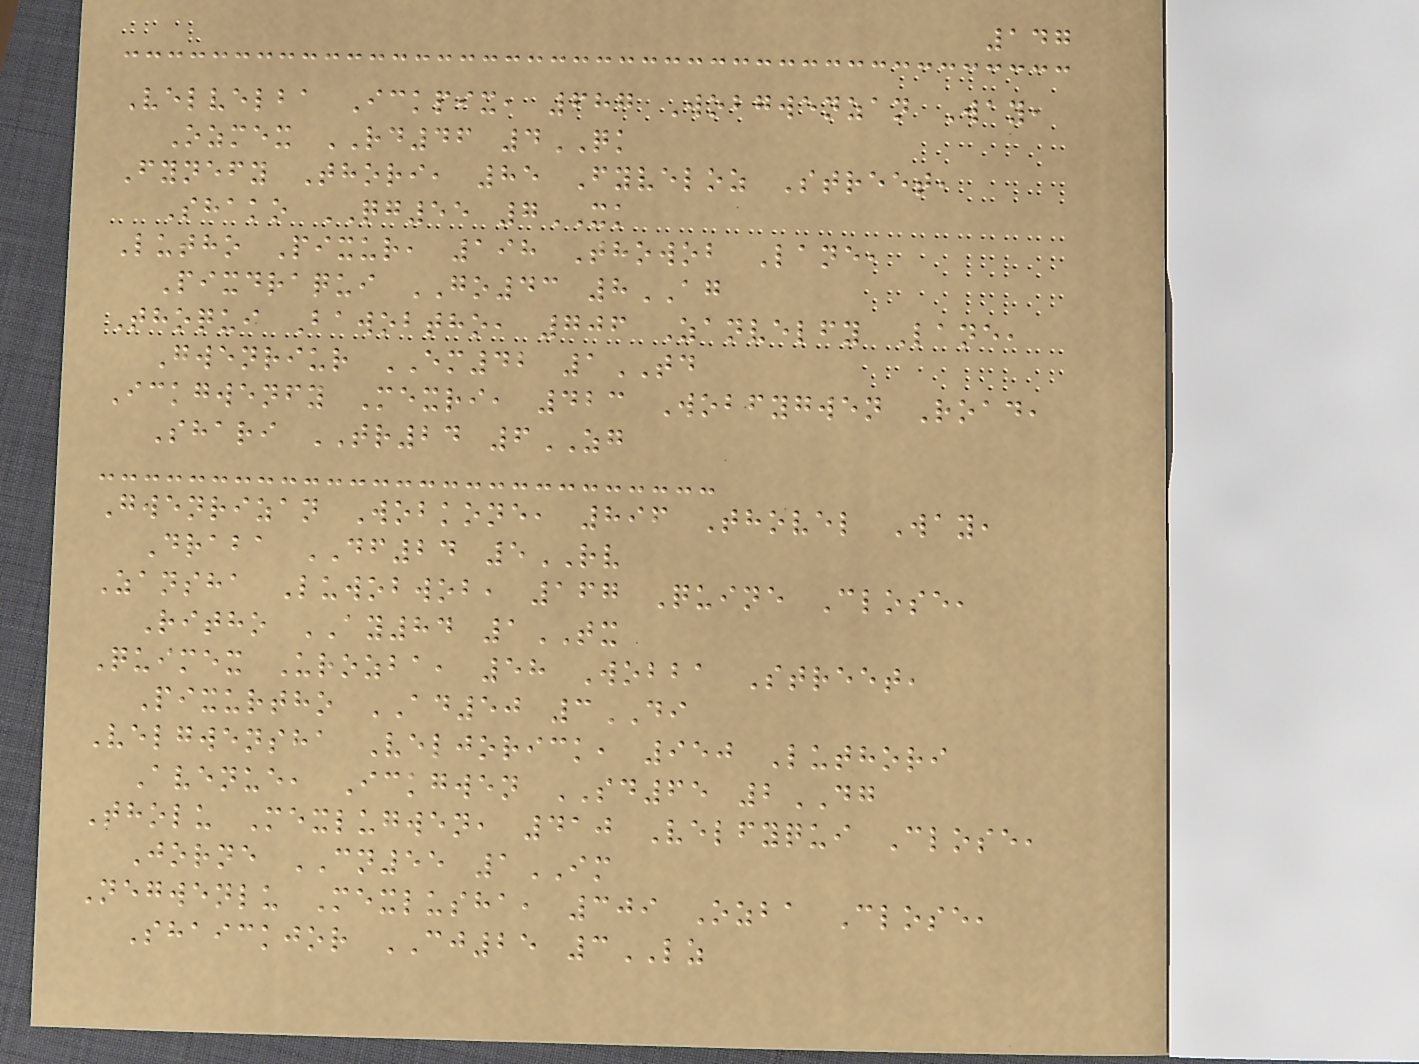147
Velvelba Ickpix, 687 Wobgwenzan Way,
Ozmex RD46 4QK
Fynefy Thori, 85 Fyveloz Street,
Shako QG55 7XK
Lutho Pixur, 198 Thowob Lane,
Pixdraqui GO43 8AG
Thoqui Bawobtho, 706 Zanvelfy Lane,
Gwenriur EM42 1TD
Ickgwenfy Mexri, 423 Wobfygwen Road,
Shari TR24 6ZG
Gwenrizan Wobkone, 896 Thovel Way,
Draba DF24 5RV
Zansha Luwobwob, 167 Quine Close,
Ritho AY84 1TX
Quimex Urozba, 58 Wobba Street,
Pixurtho AD50 3DI
Velgwensha Veljorick, 950 Luthori
Avenue, Ickgwen SD65 2DG
Tholu Mexlugwen, 410 Velfyqui Close,
Jorne CN55 1IM
Negwenlu Mexlusha, 309 Ozba Close,
Shaickjor CJ25 3LZ
